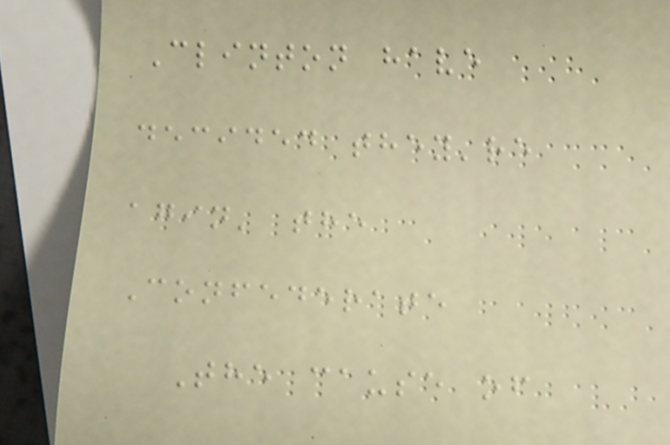Clinton have
decided they're
agin' the
Confederate
The cause of
